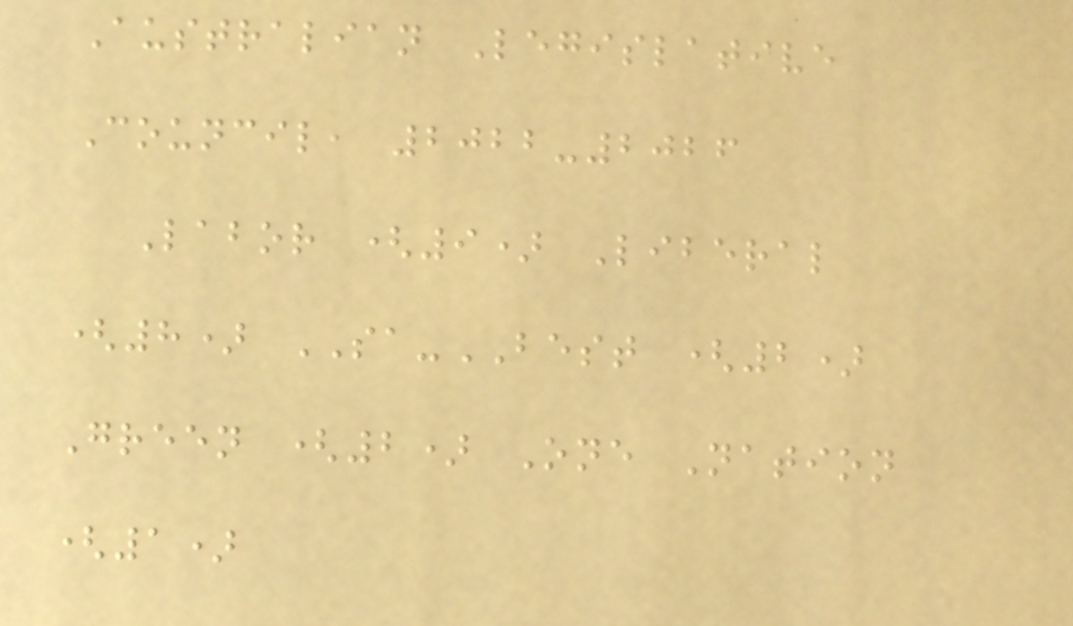Australian Legislative
Council, 2022-2026
Labor (9) Liberal
(8) SA-BEST (2)
Green (2) One Nation
(1)
